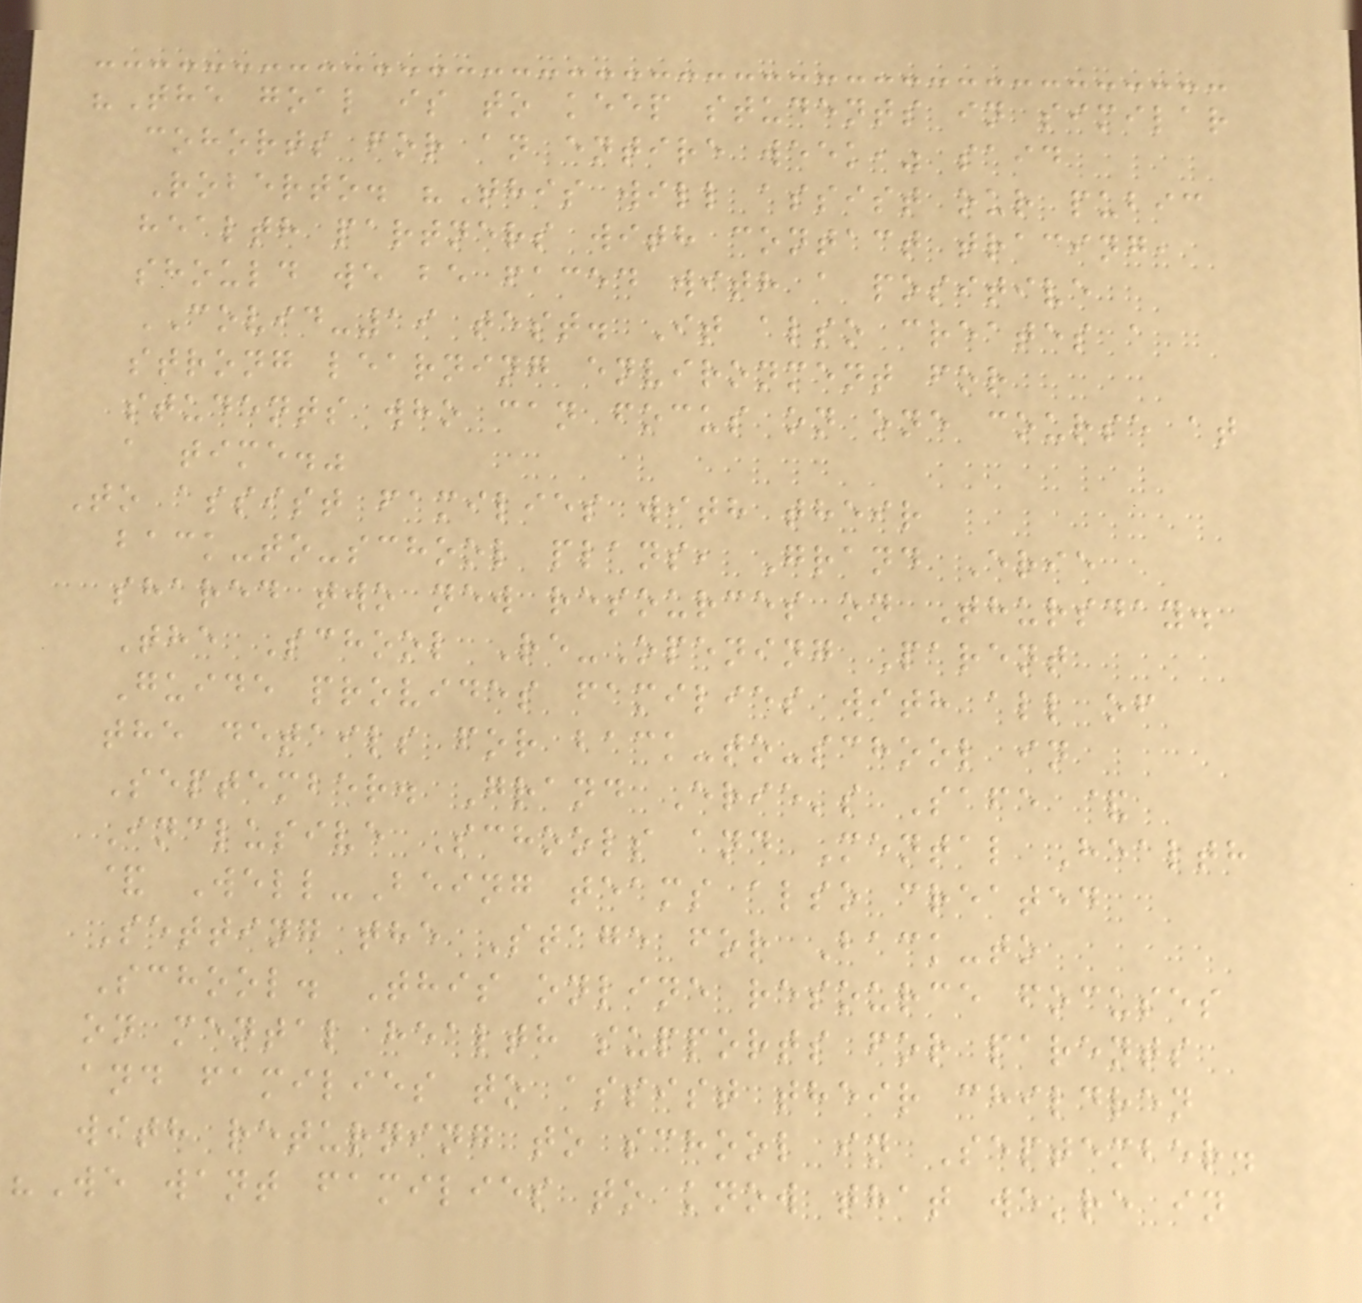"The goal is to keep students in similar
cohorts for an entire week," said
Roberto. "This will assist our pubic
health partners with contact tracing,
should we be faced with a positive
COVID-19 test. It also creates a
strong learning environment for
students who can focus on one course at
a time."
To assist families with their
back-to-school plans, Grand Erie
shared two new resources on Thursday.
The School Re-Opening Parent
Guide provides families with all of
the details for back-to-school in
September. Grand Erie's Safe &
Inclusive Schools and Mental Health
& Well-Being teams also created
Setting the Stage for Back-to
School. This online resource focuses
on mental health supports for parents
and families to assist their children
with returning to school in September.
"We want families to know that we're in
